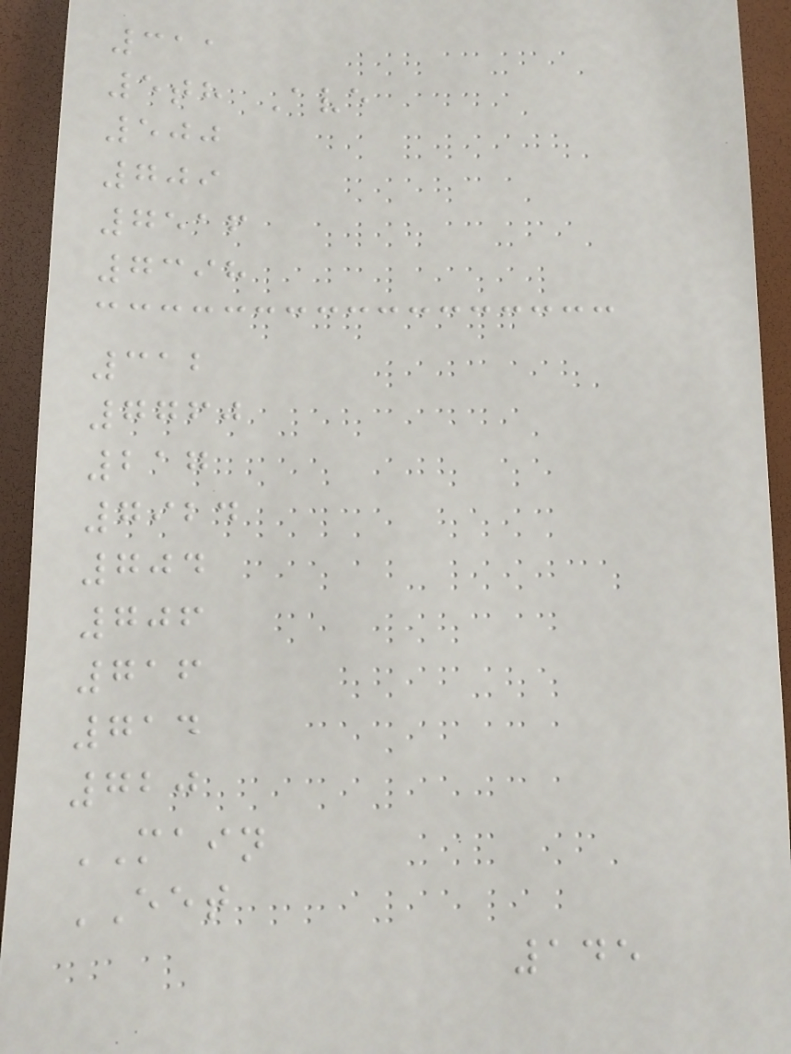311
5th Ave
500
709
7516
7398
312
7760
217
7924
704
706
716
714
720
MAIN
EET
145
